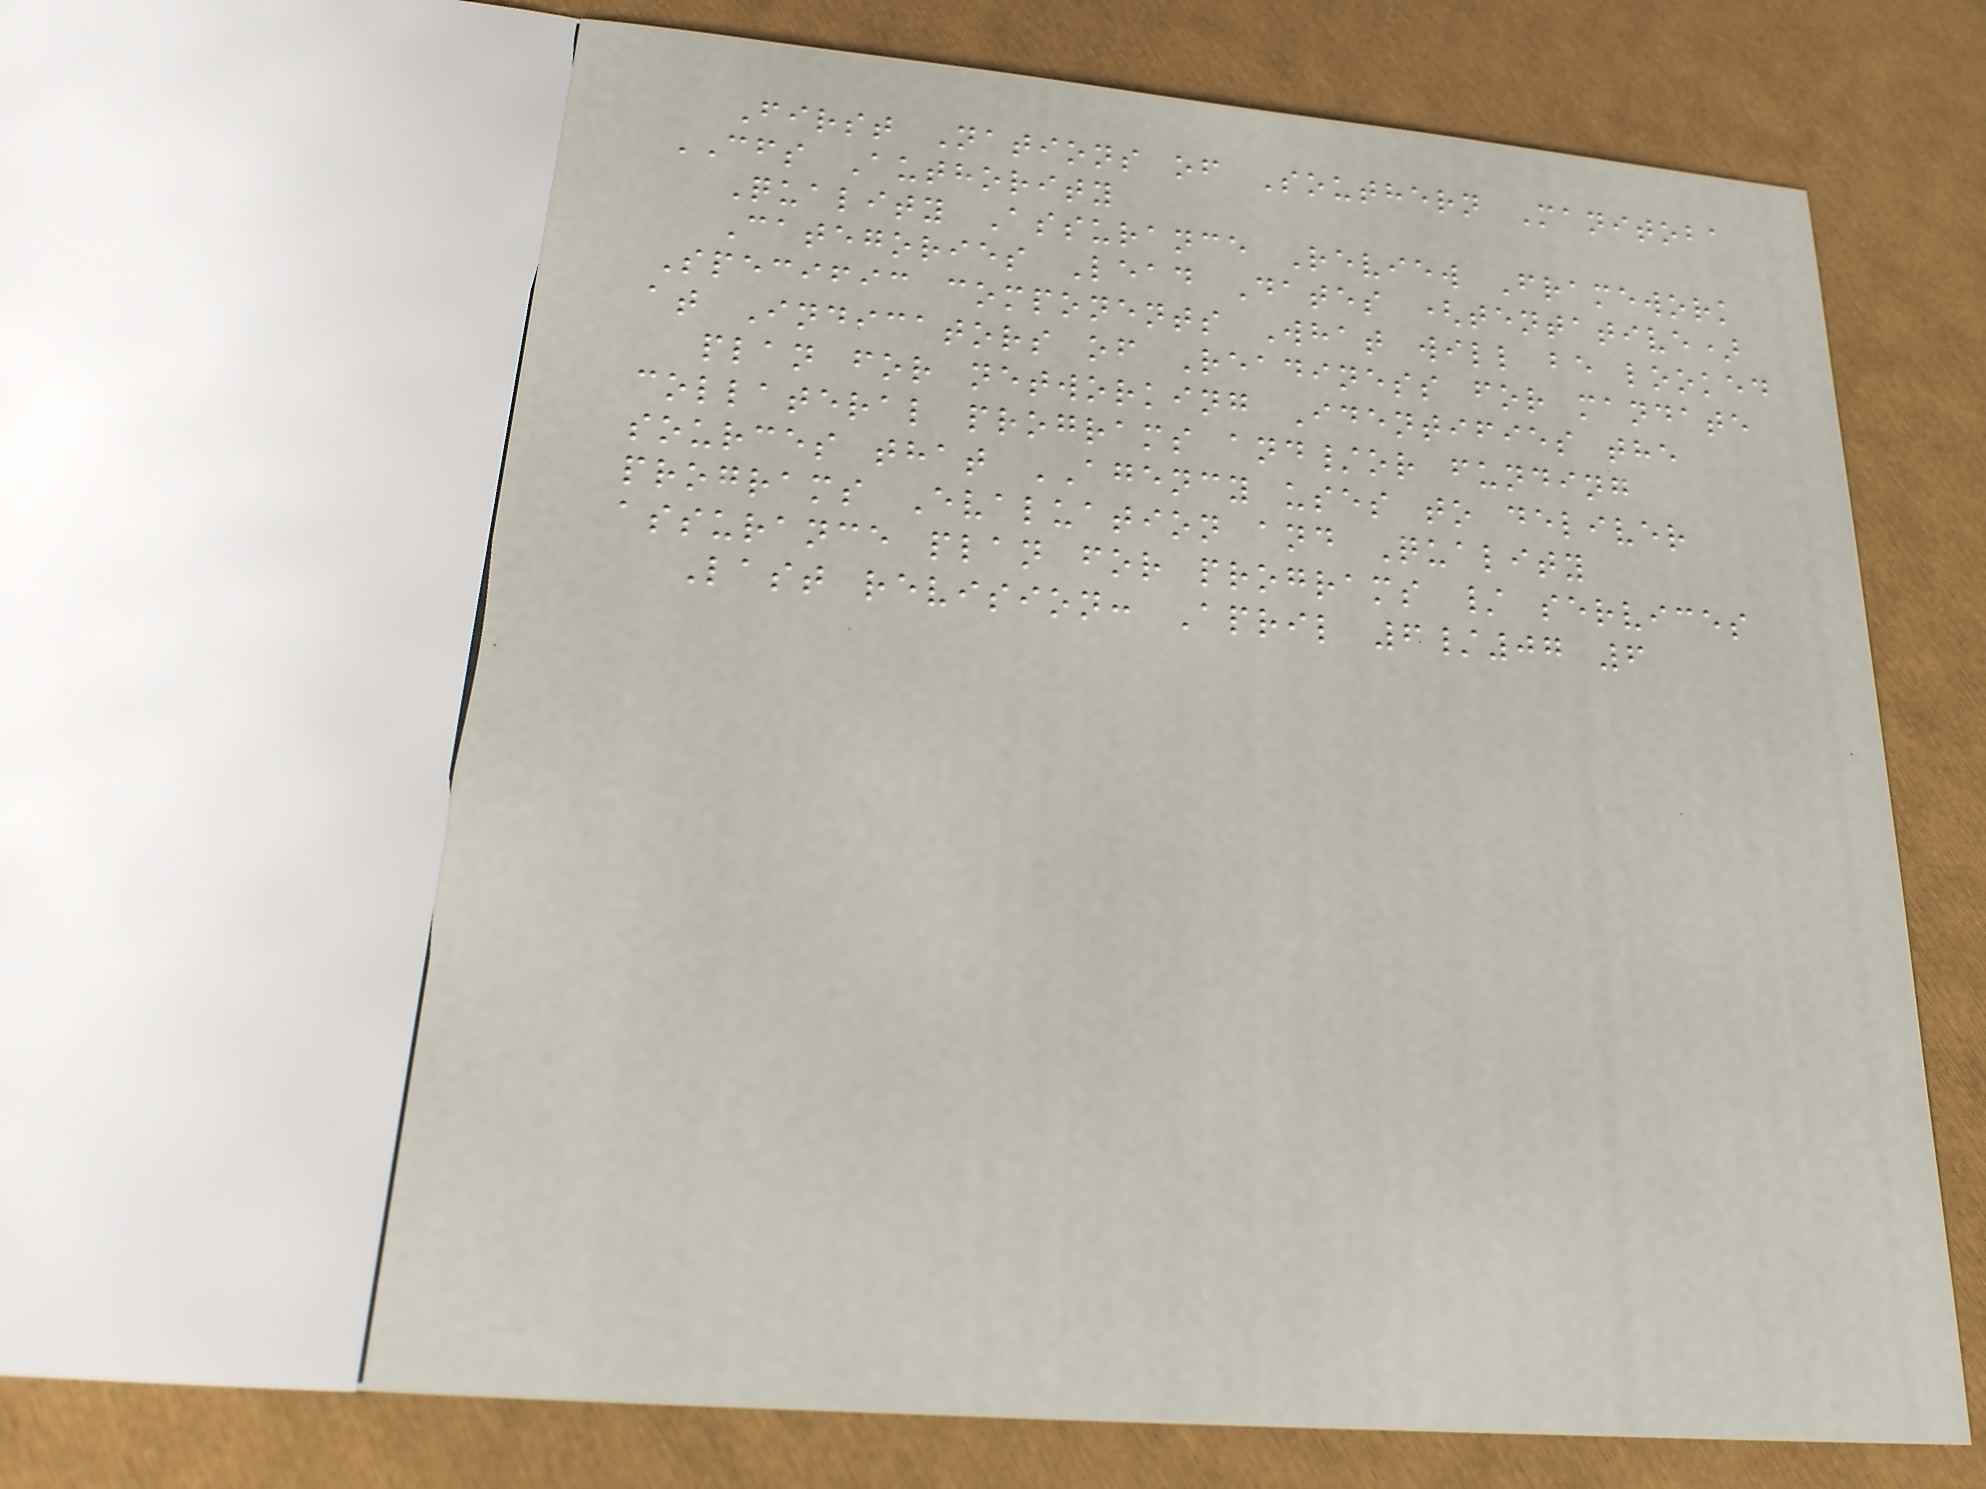First Nations of Southern Manitoba
CFS Authority
Quality Assurance Review Framework
Categories Lead Dates (tentative)
Specific components What will be looked
at Indicators of Readiness for mandate
plan for networking Identifies the
collateral programs and/or funding
sources that AGENCY uses to deliver
programs Evaluation and Quality
assurance plan for programs / services
Last revision: April 6/07 6
